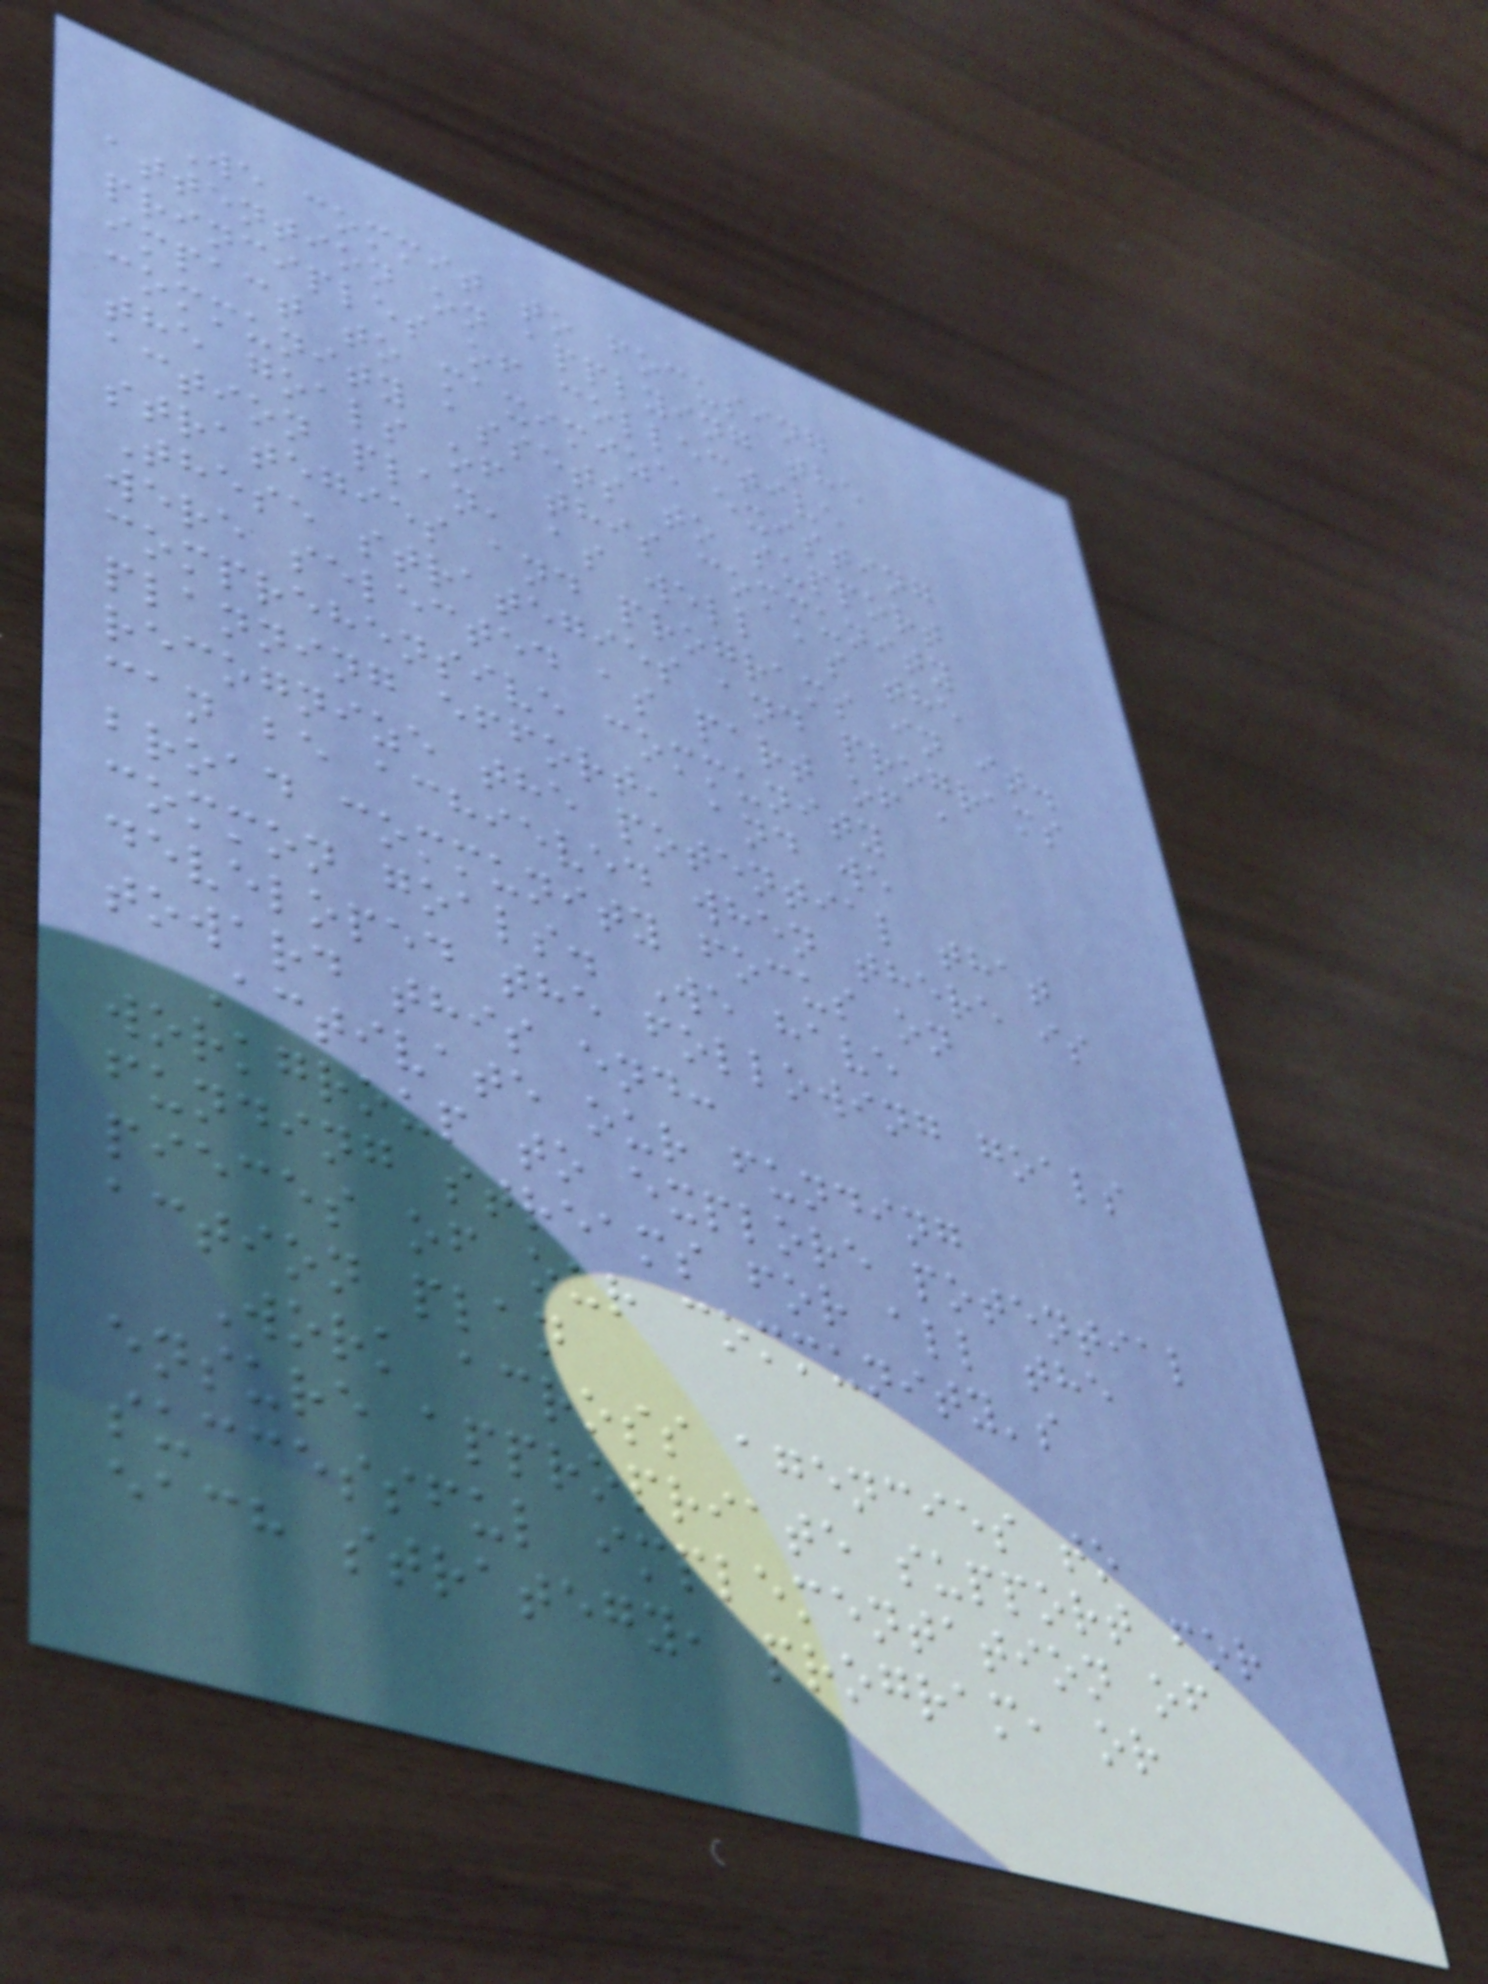We commit to focusing
attention on applying the
principles of collective
impact to maximize existing
community assets to support
the goals of this community
action plan, as well as the
strategies and programs in it.
These strategies and programs
were selected as part of a
comprehensive community
planning effort, and we
recognize the potential that
can be achieved when there is
broad community focus on
common goals. We have
developed the following goals
toward this end:
Activate our funding
workgroup to explore potential
funding streams for all the
pieces of our community's
action plan
Work across agencies to
ensure appropriate support for
successful implementation of
each strategy, program, or
